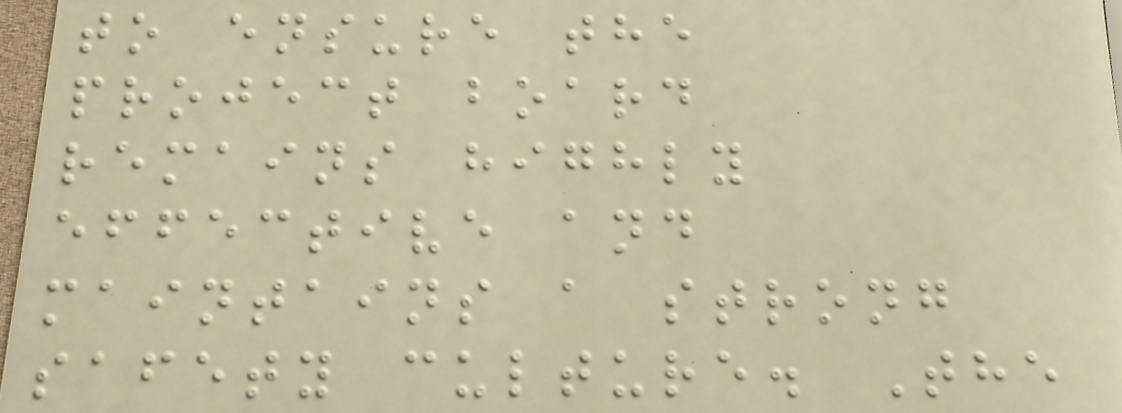to ensure the
project board
remains highly
effective and
maintains a strong
safety culture. The
